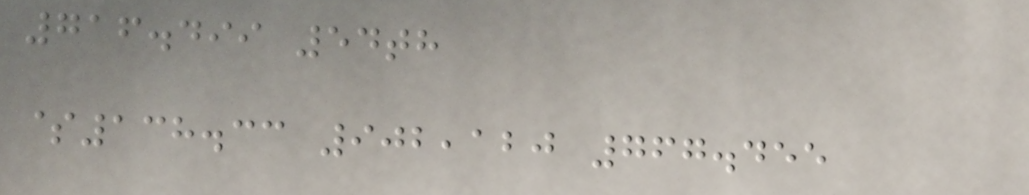716.499 54th
$138.33 902,120 767.455
